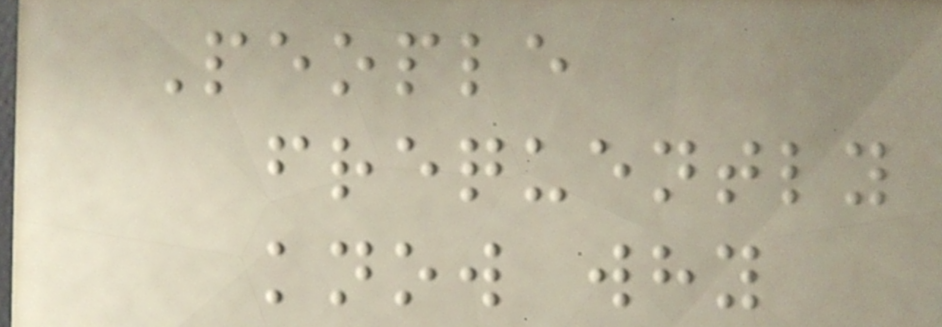People
frequently
know why
